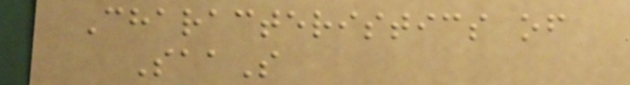Characteristics of
SaaS
